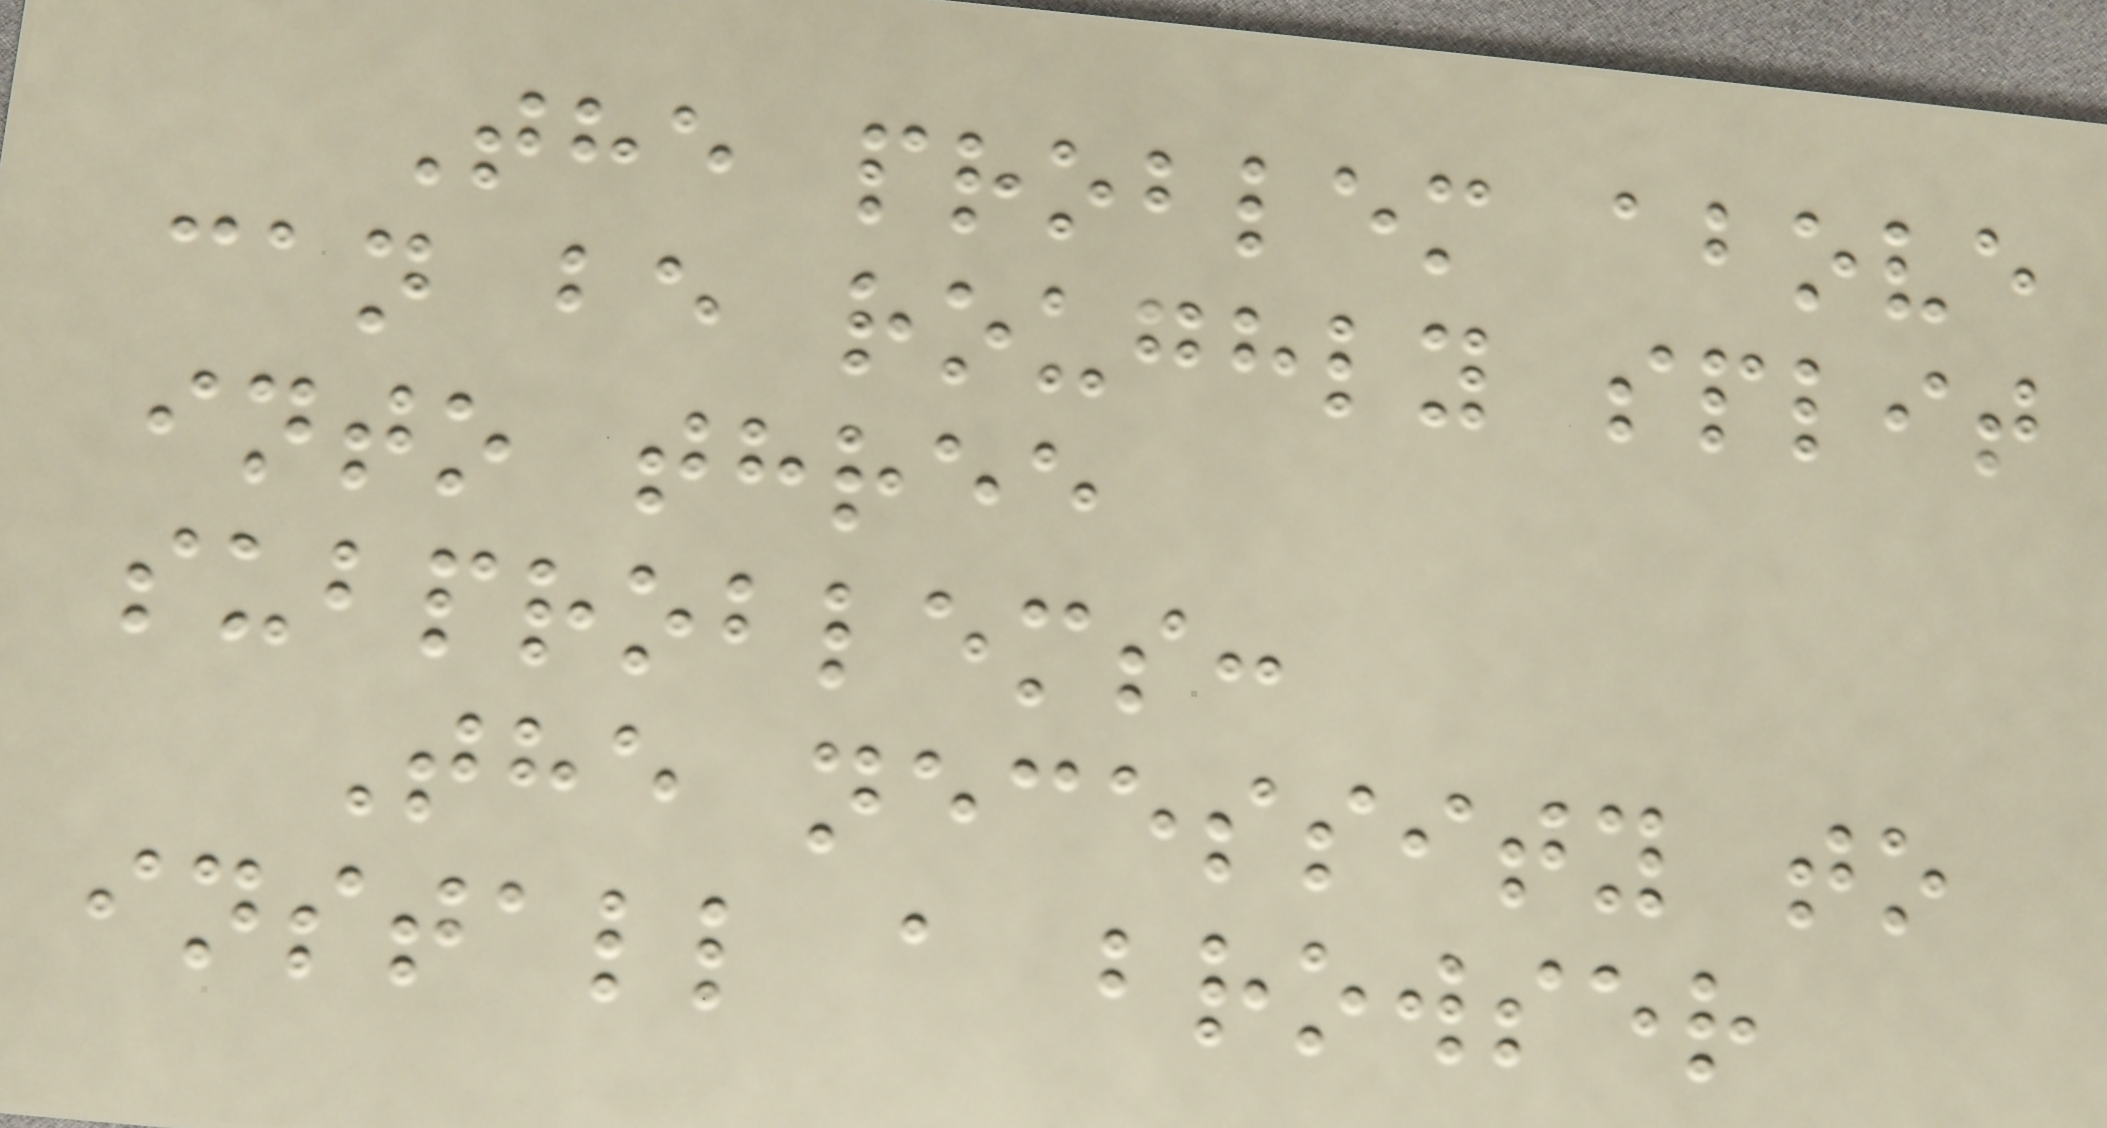The problem above
can be roughly split
into three
subproblems:
The necessity to
install a browser
